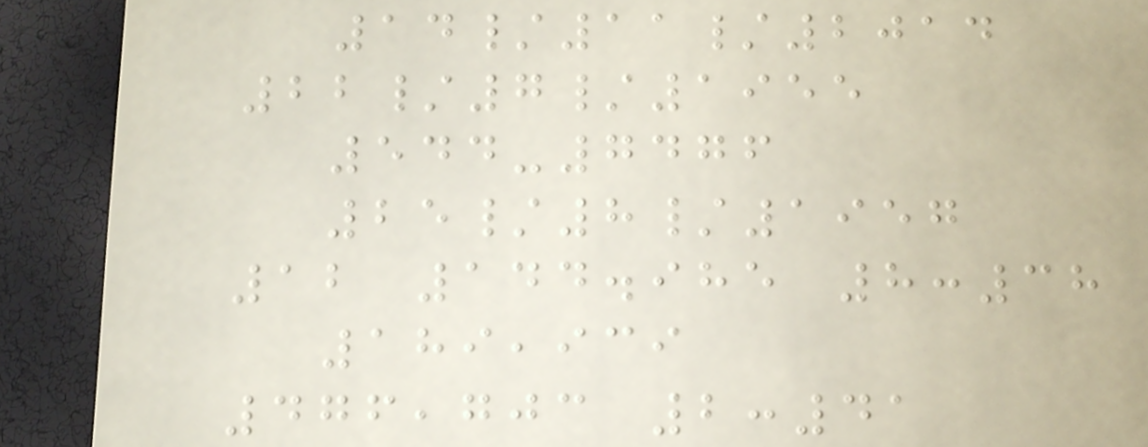14/11/2014
22/7/1955
544-7476
25/8/1957
12 144.985 8:38
189,939
476,703 2:41
